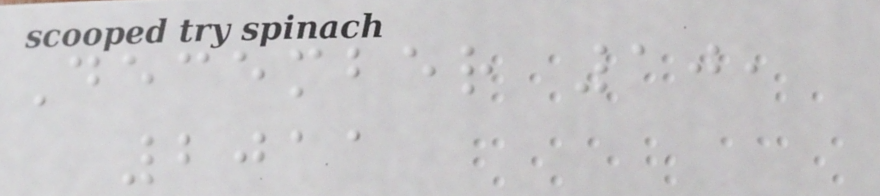December 10,
2011
